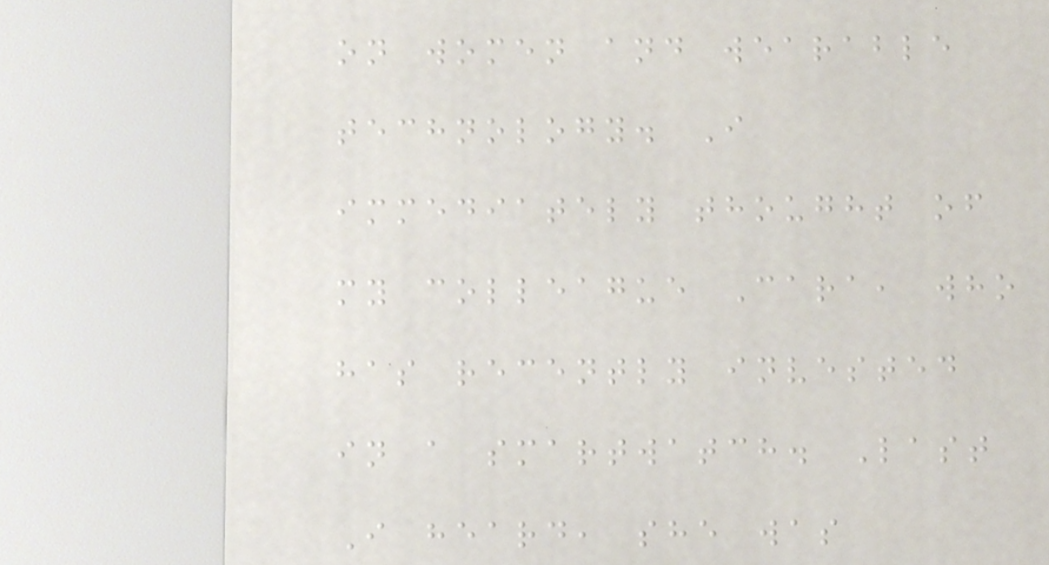on women and wearable
technology. I
immediately thought of
my colleague Cara, who
has recently invested
in a smartwatch. Last
I heard, she was
